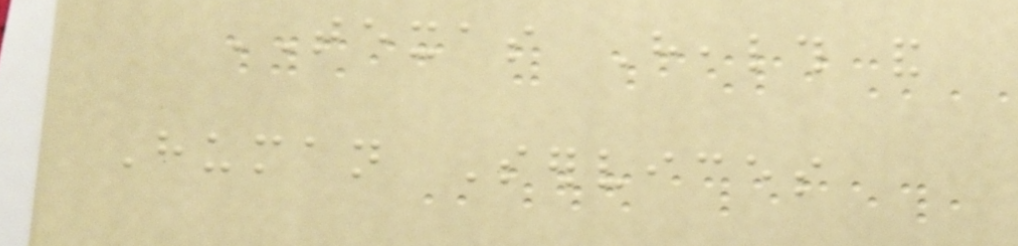TEXAS Health and
Human Services
